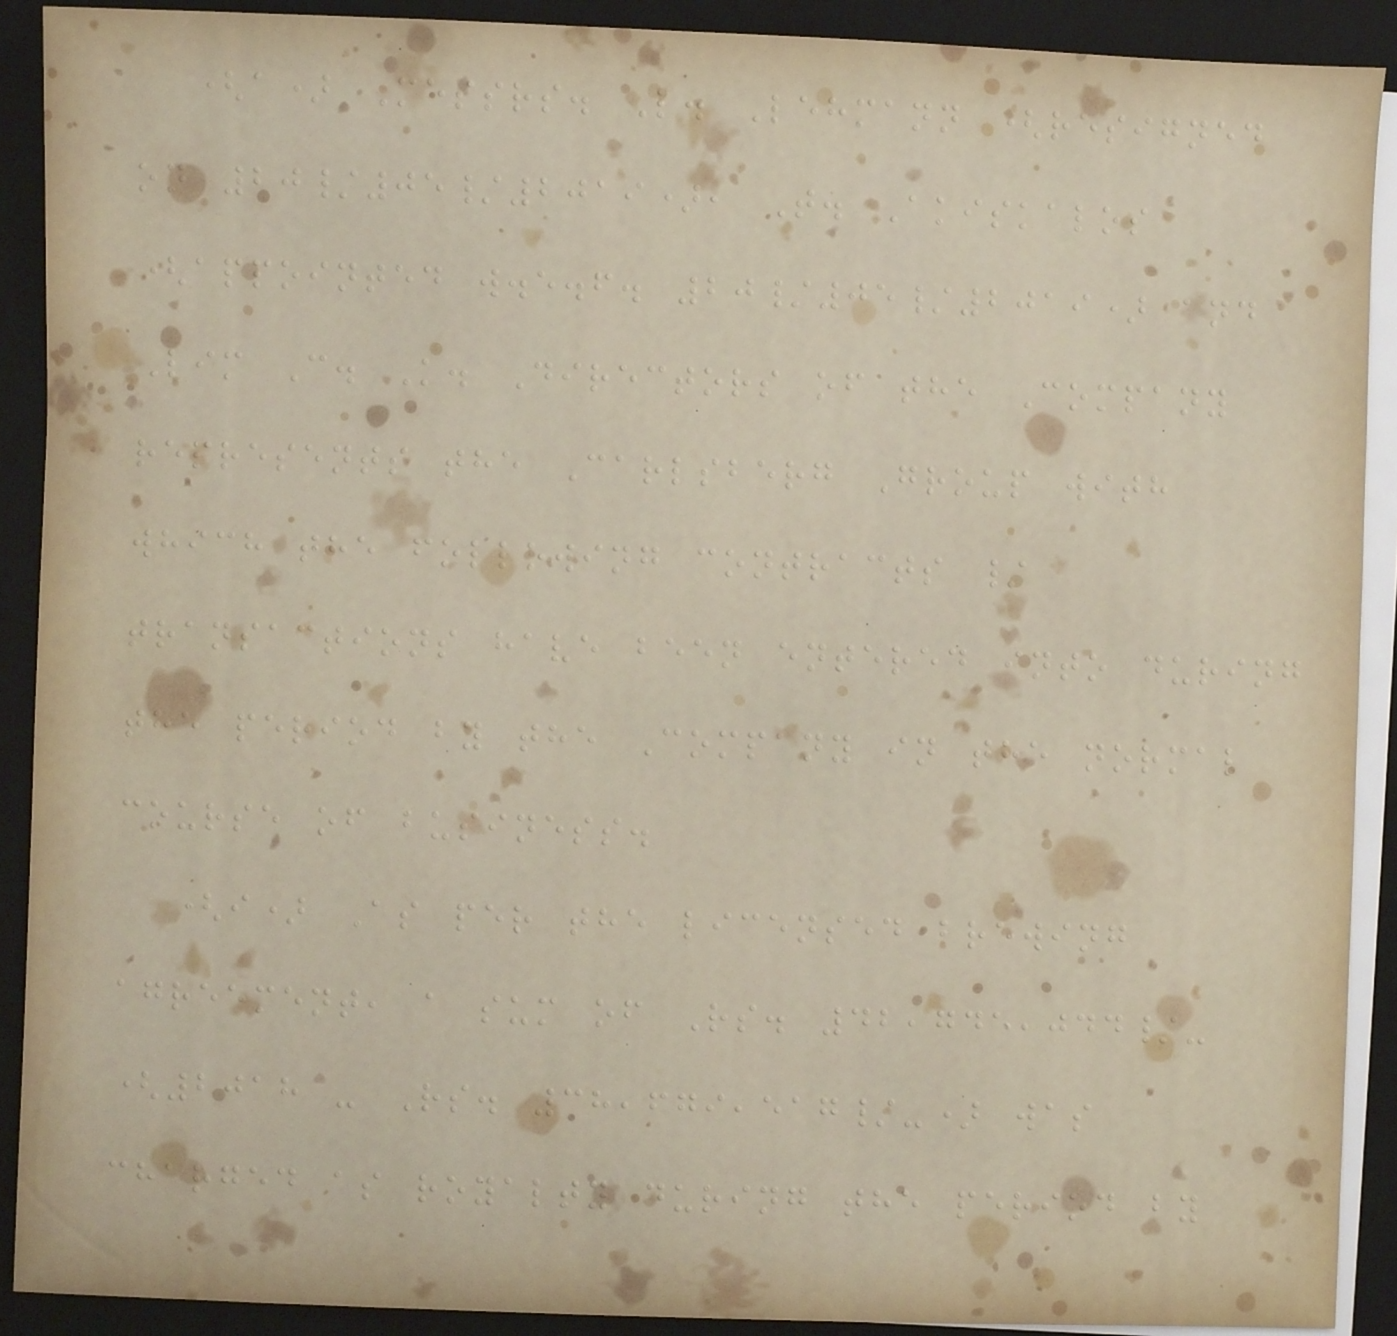(a) Messrs. L. Lehmann (resigned
on 20/05/2019), T. Akiskalos
(appointed w.e.f. 20/05/2019) and
Lim C. K. Directors of the Company
represents the Carlsberg Group with
which the following contracts /
transactions have been entered into during
the period by the Company in the normal
course of business.
(i) As per the licensed brewing
agreement, a sum of Rs. 42,745,044/-
(2018 - Rs. 38,679,517/-) was
charged as royalty during the period by
